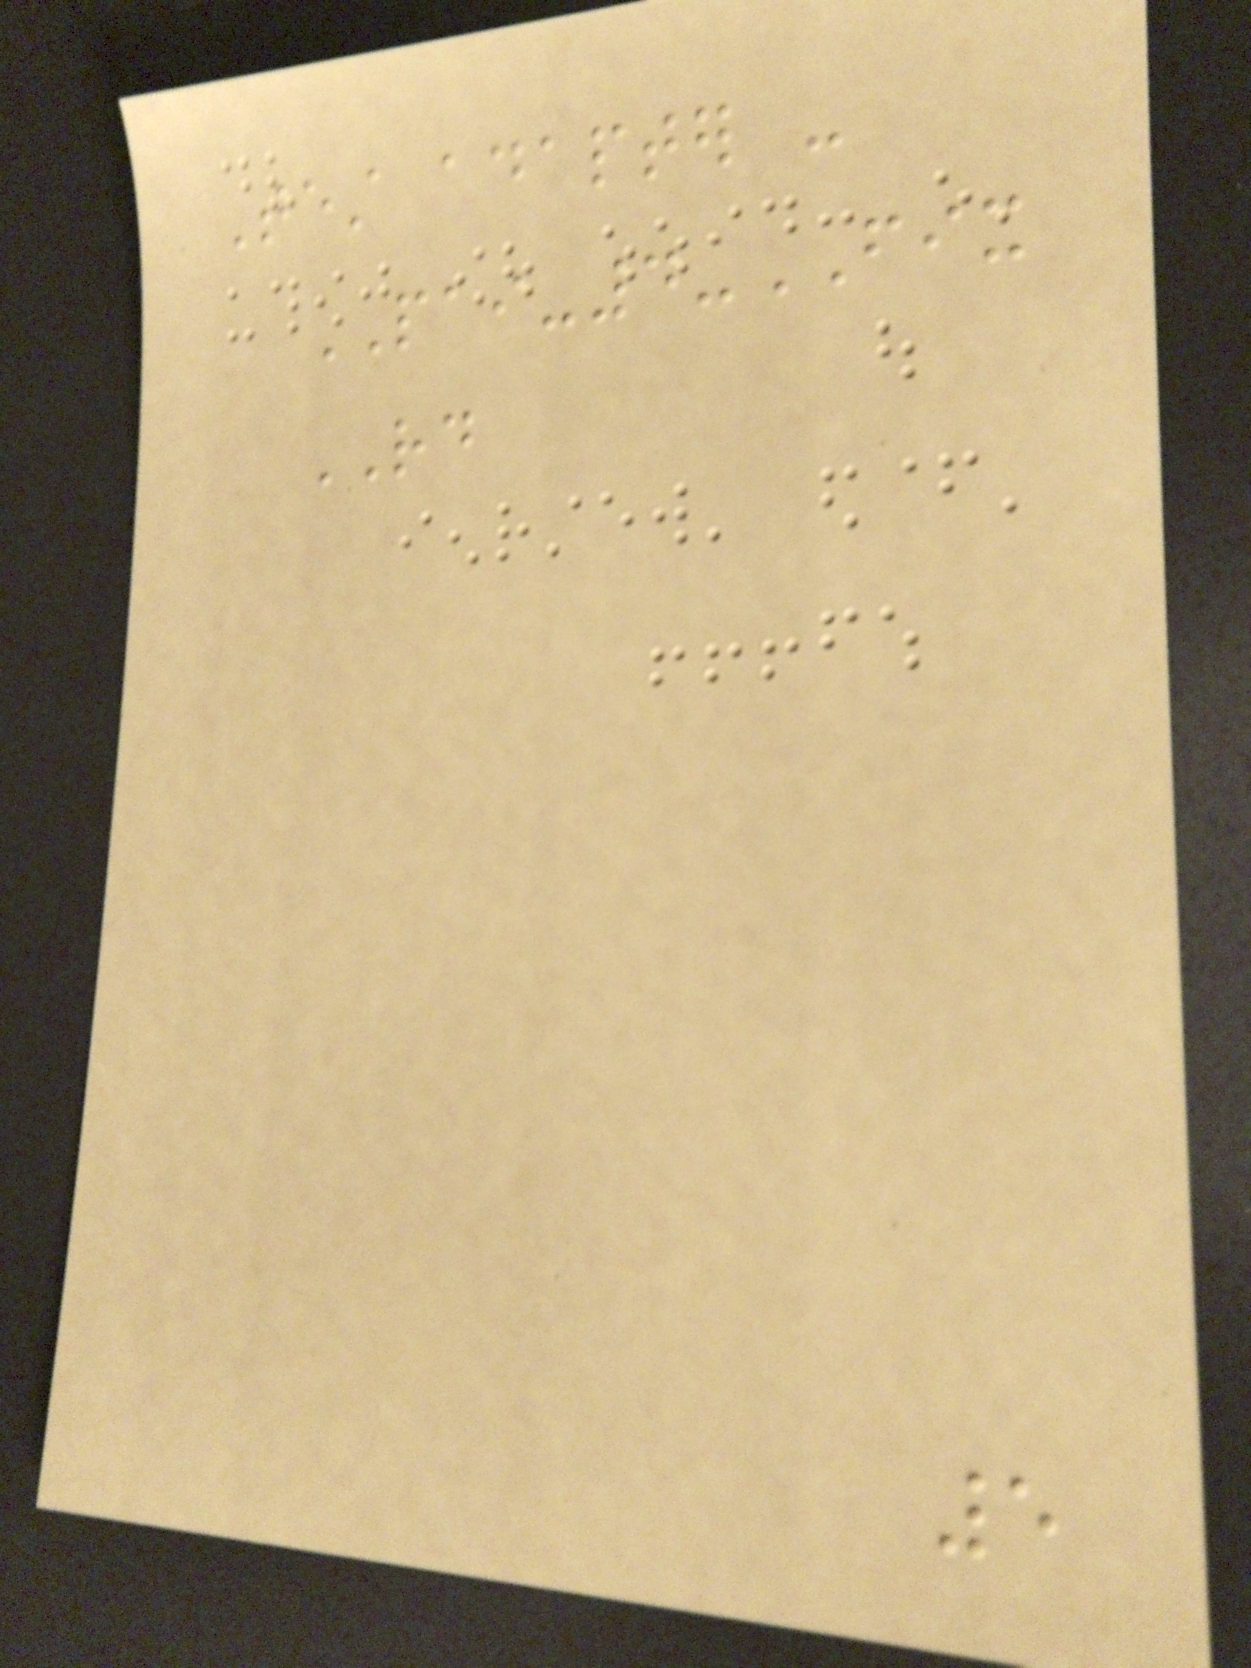Test adapter -
PAI-4-FIX
RD
5
